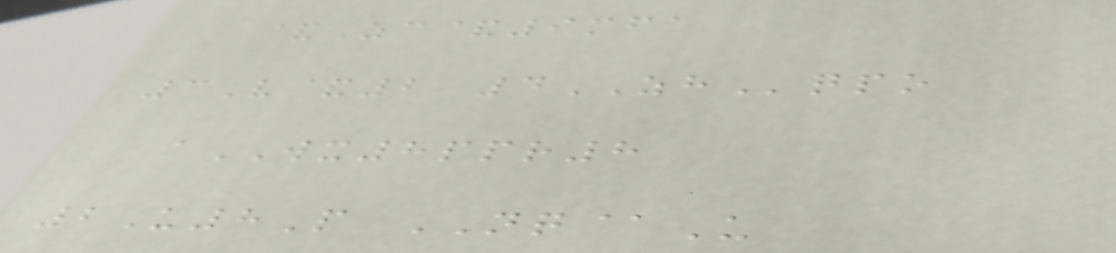&Zc&9mfa
3V&2 4ZHqpo
aWX8ppr8
2U8P NQ@U
